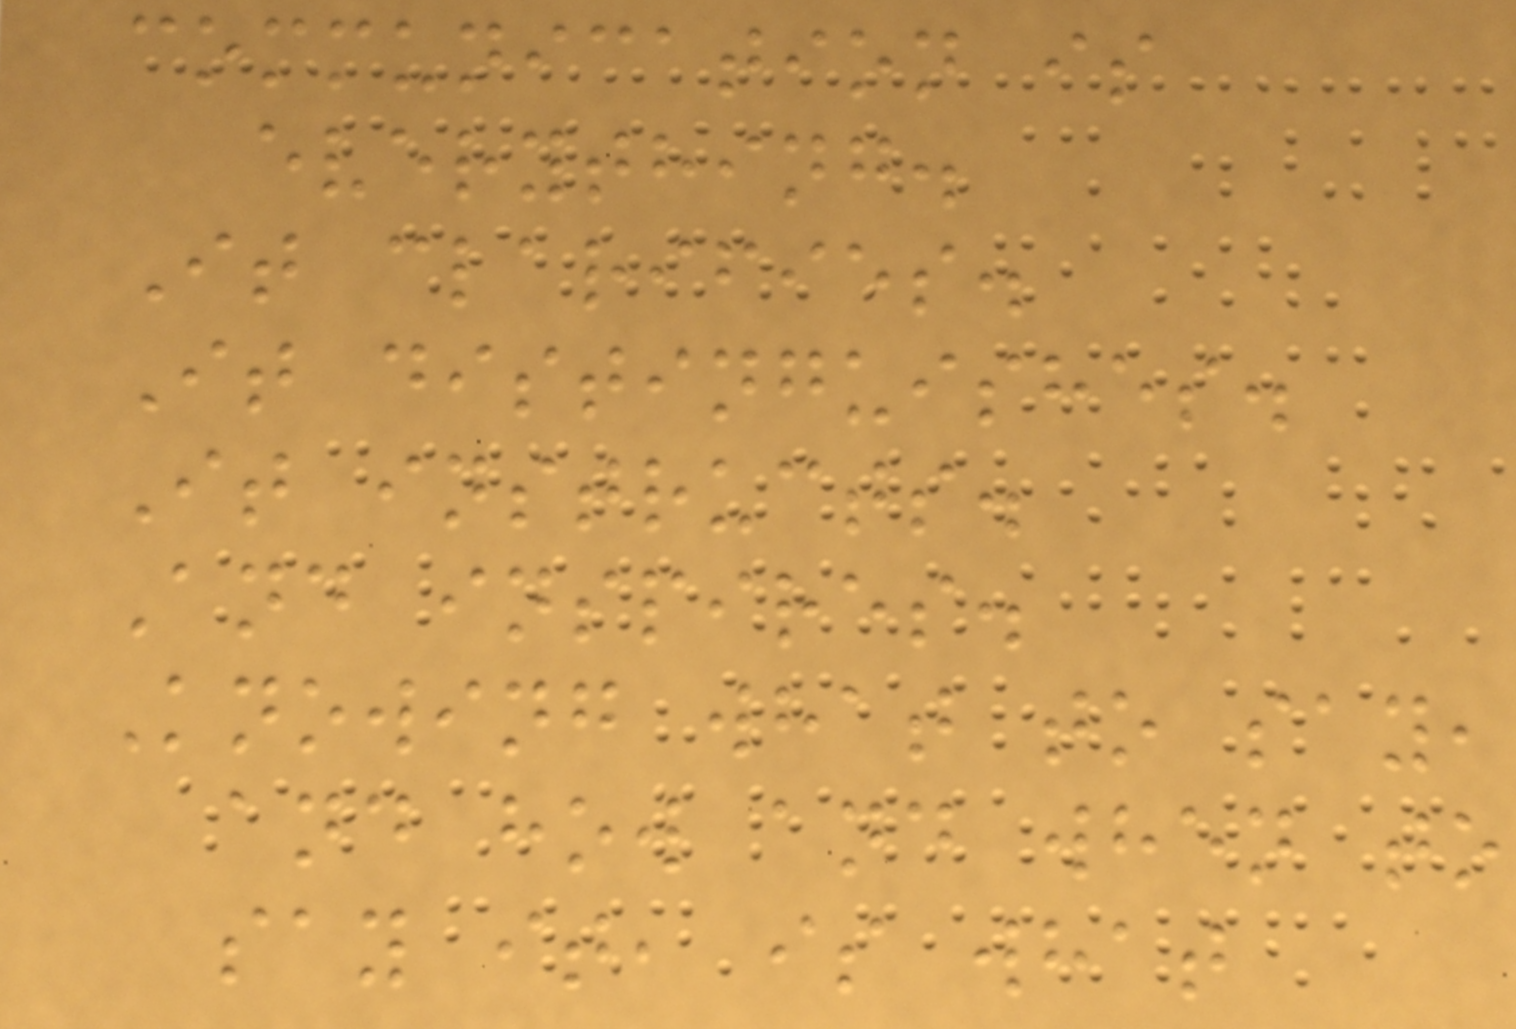communication is
everything.
It clarifies.
It distinguishes.
It instructs.
And inspires.
Knowing what to say,
and how and when to
say it, is what
